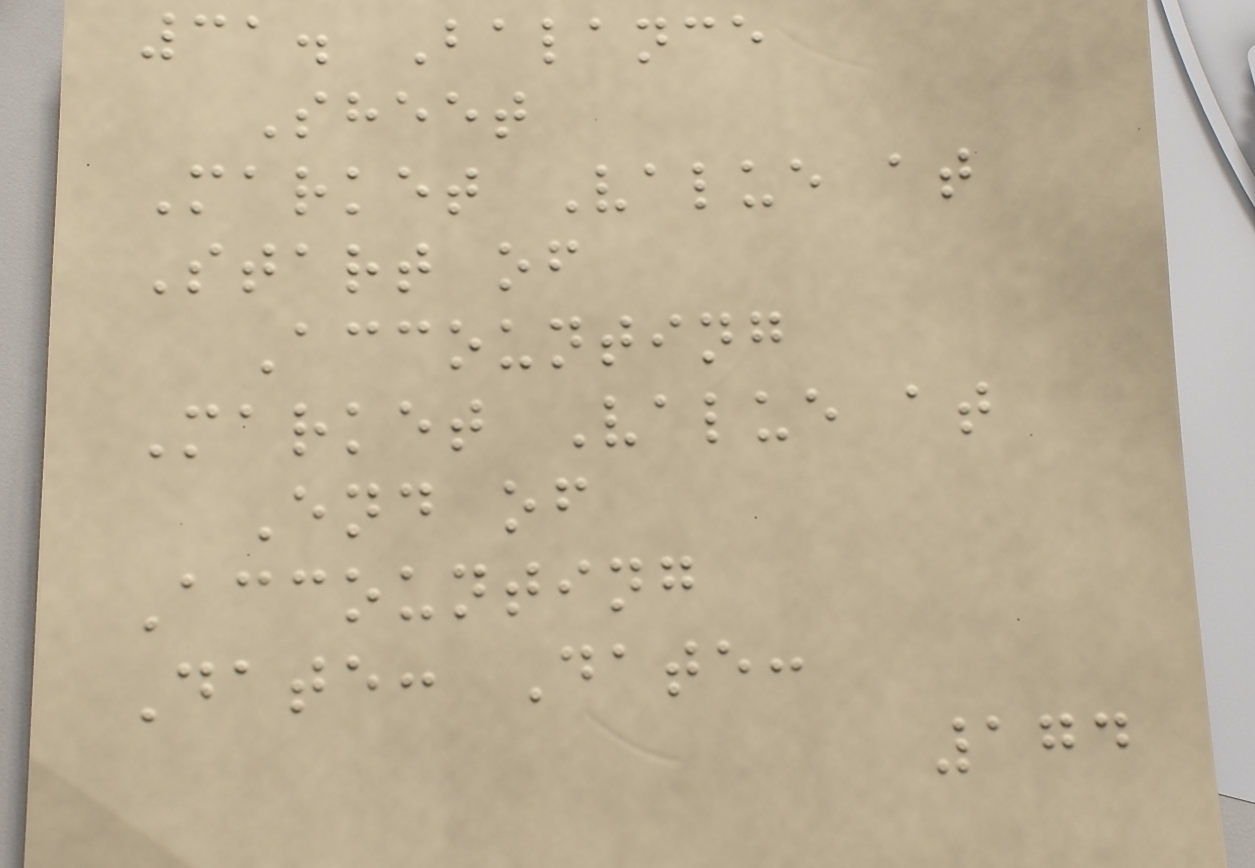31. Balance
Sheet
Market Value at
Start of
Accounting
Market Value at
End of
Accounting
Date: Date:
174
